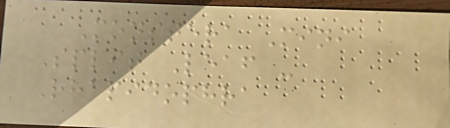Monstera Mini
Split Leaf -
Rhapidophra
